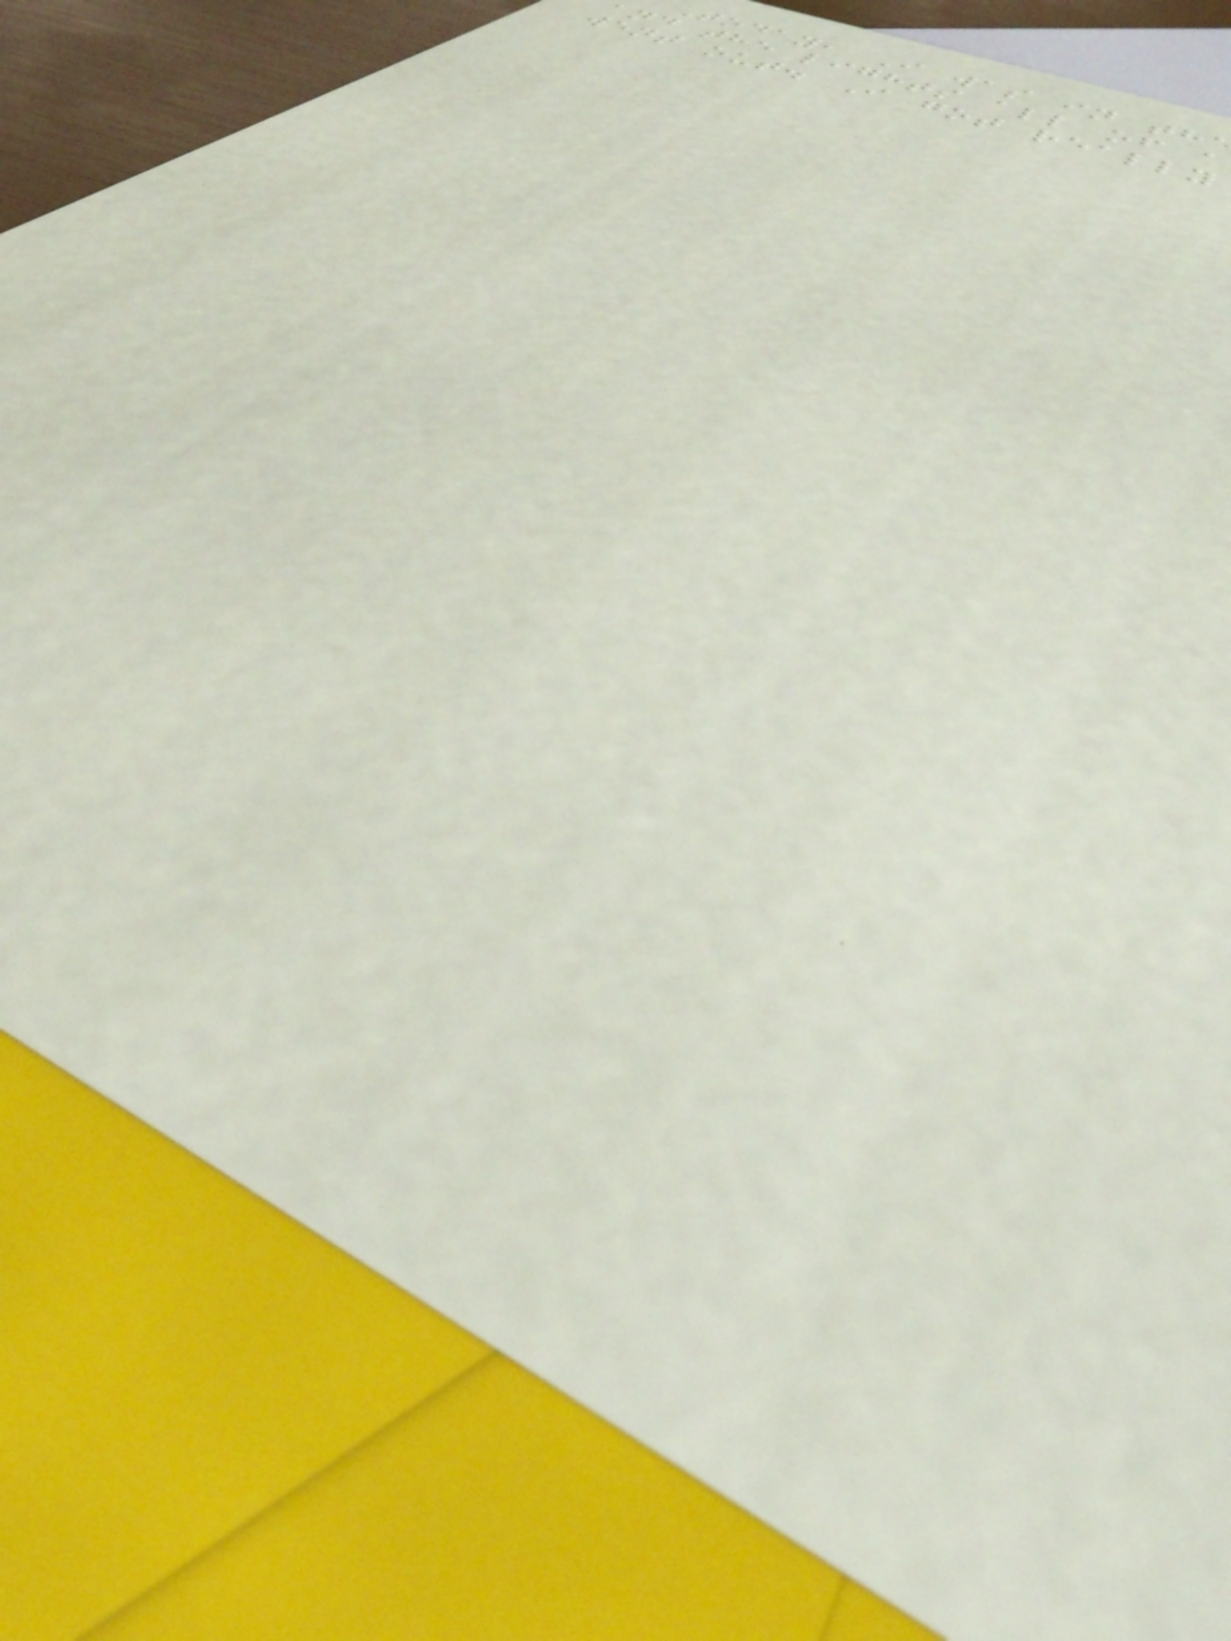Today, I was in th
and the lights all of a
went out. I got really
